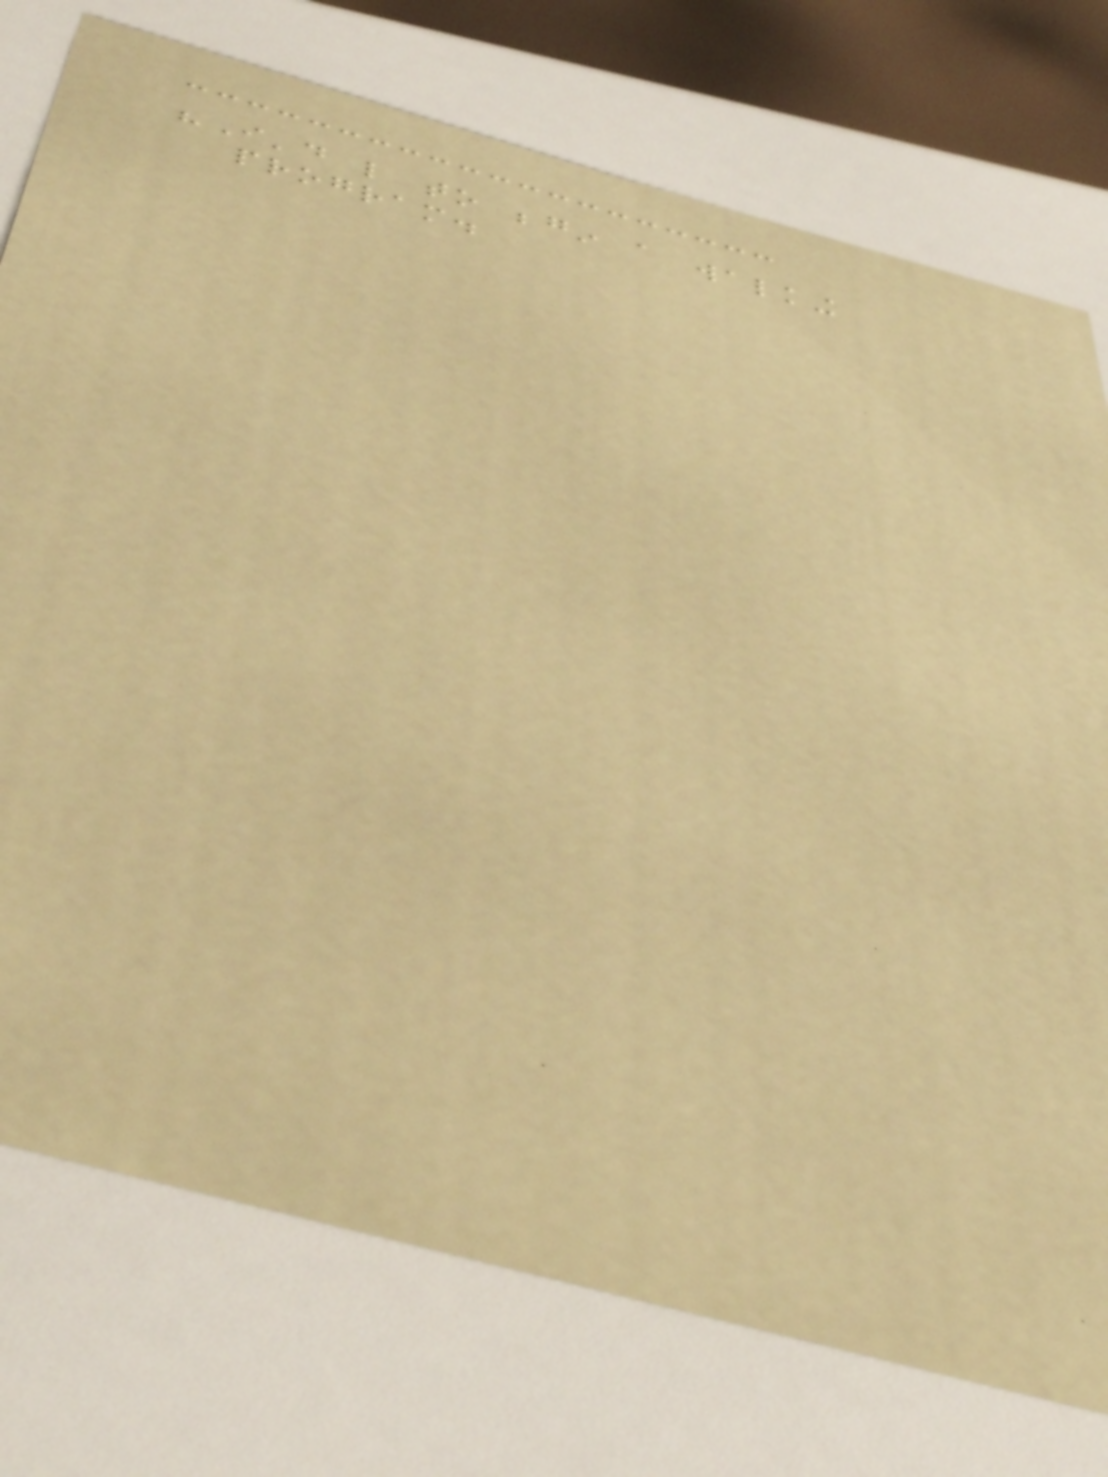"I'd like to begin a walking
program.
